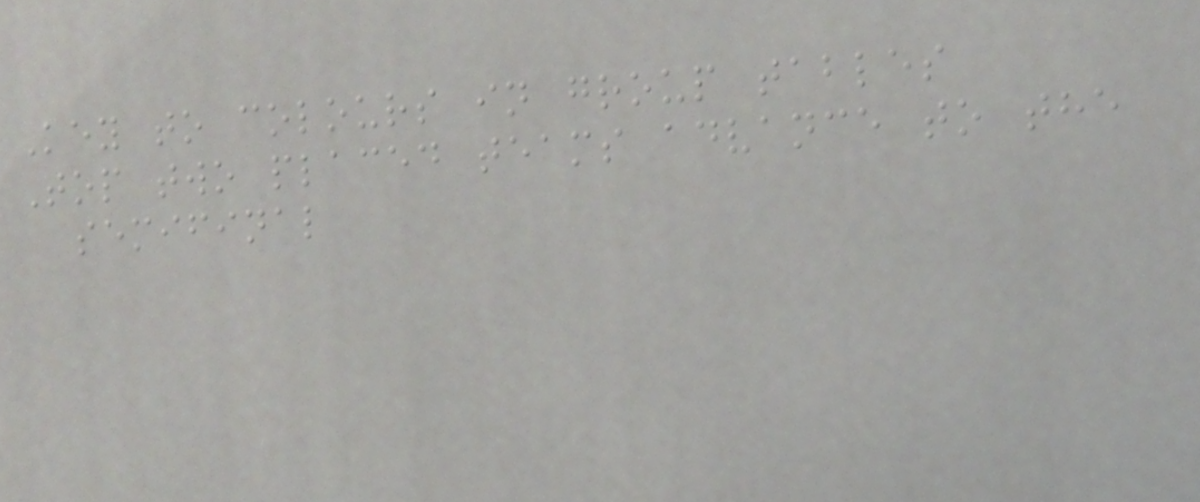Key to colours in group tables
Top two placed teams advance to the
semifinal
